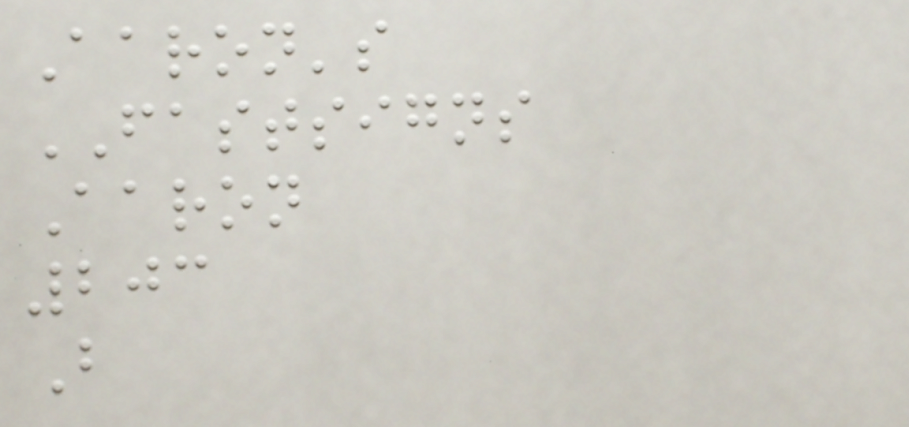Aaron's
FASTSIGNS
Aaron
203
B
